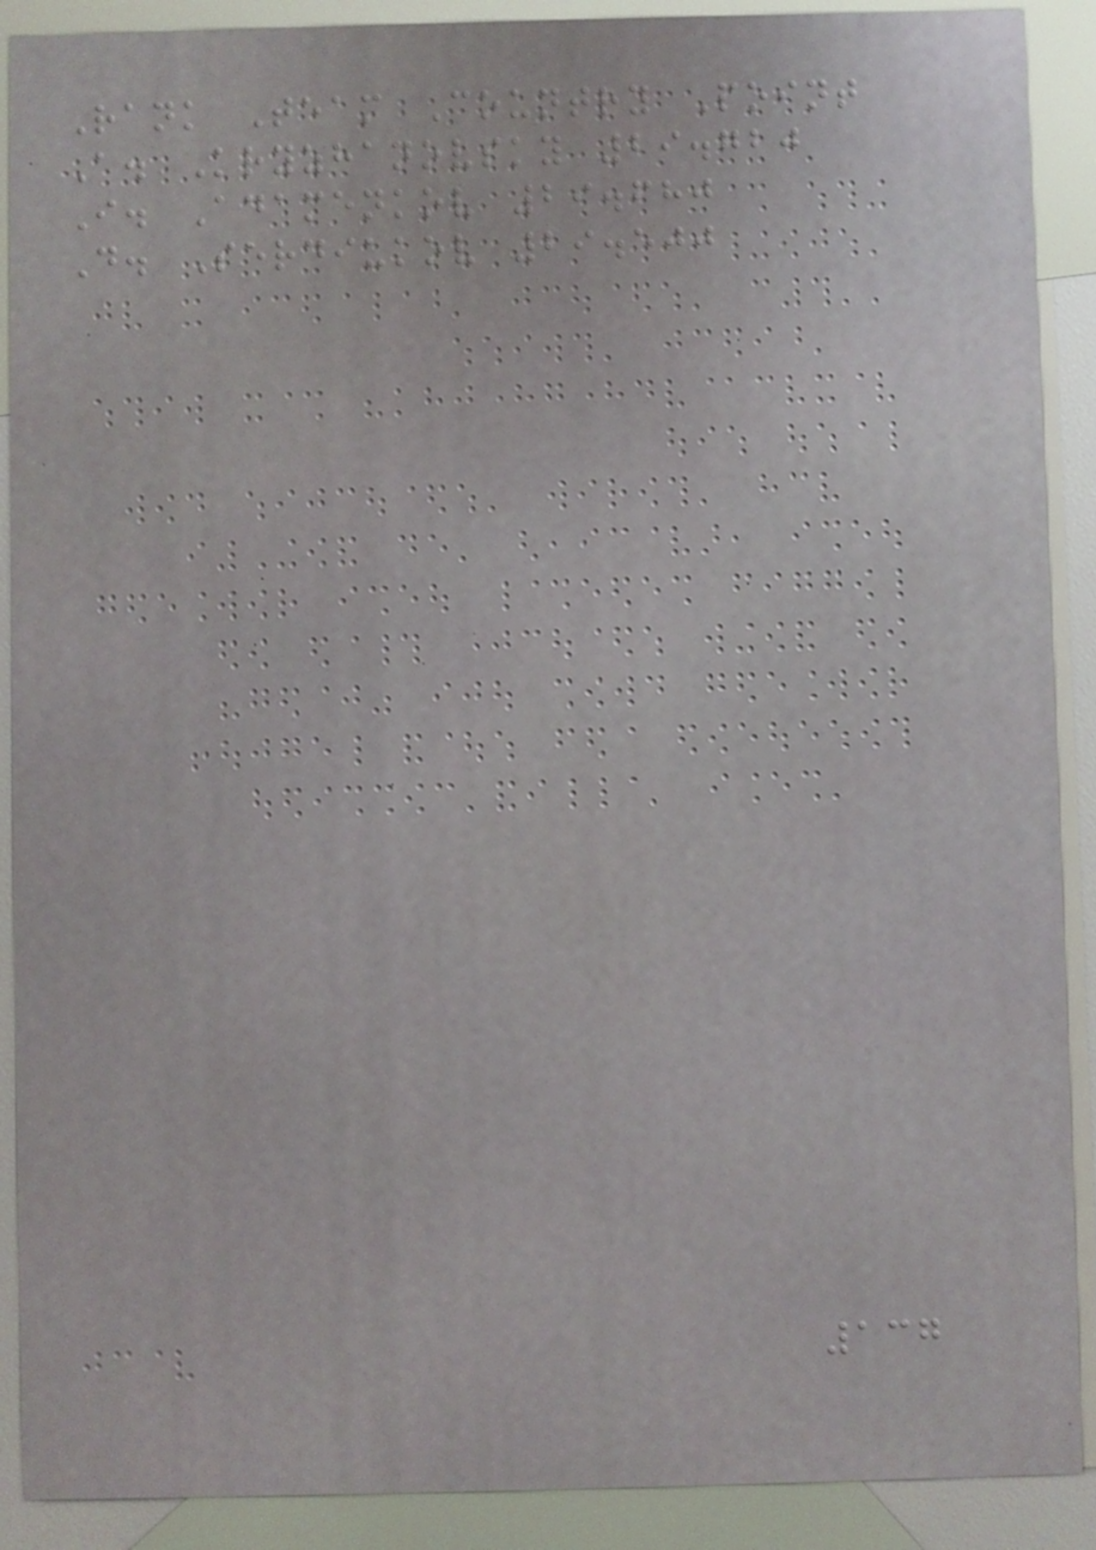Rank Team Country Point
A. Kryzhanovsky 29.720
I. Adamenkov 29.680
D. Serdiukov 29.500
137
